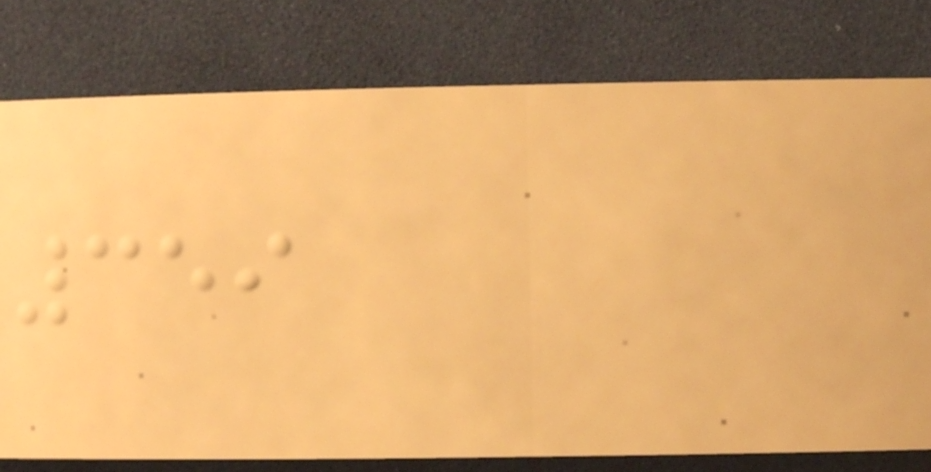359
